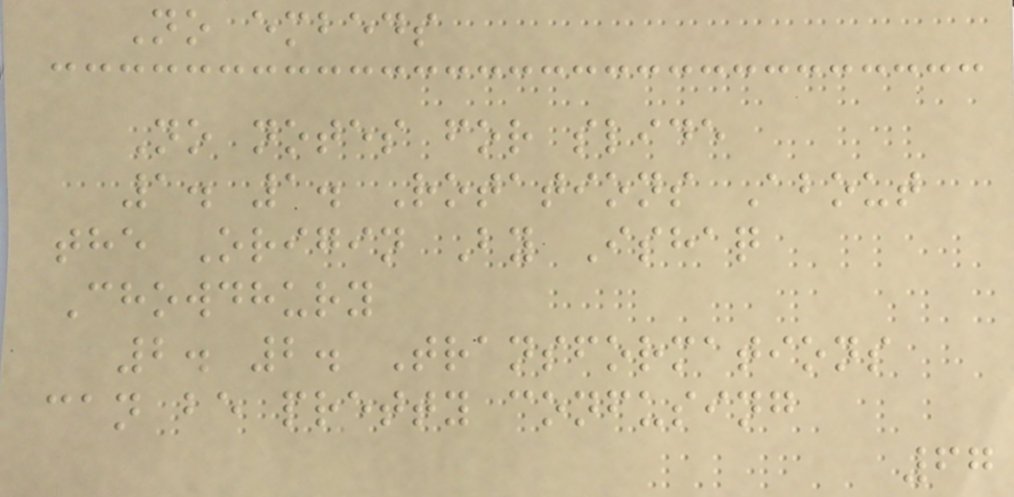No embeds
No notes for slide
1. 1. Rotations About
the Origin By Ishaq
Chowdhury
2. 2. Transformations
can be pretty confusing
67
